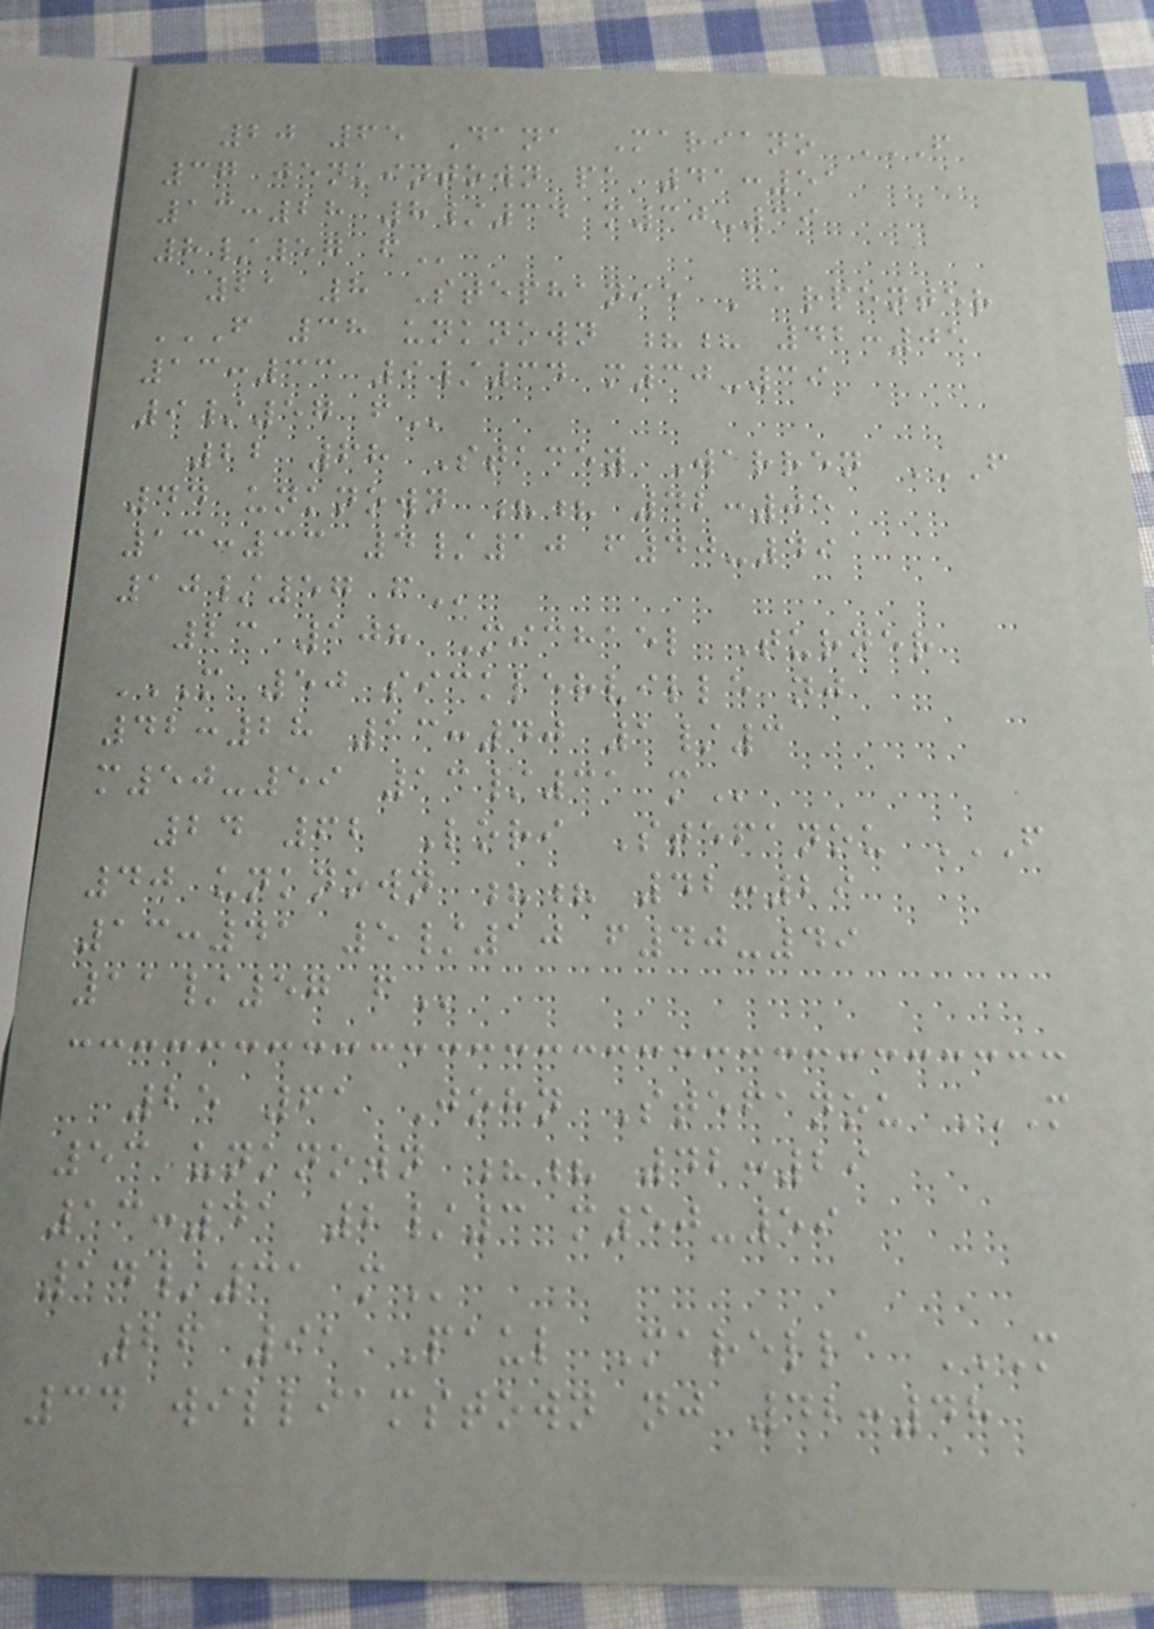20 65 Dana Mariano F
37 JENKINTOWN PA 41:51
13:28 8/34 M30-39
8/57 F
21 8 Stephanie Carpenter
F 38 UNKNOWN ?? 42:05
13:33 9/34 M30-39
9/57 F
22 68 Stacey Warren F
44 UNKNOWN ?? 42:05
13:33 4/10 F40-49
10/57 F
23 108 Michael Turner
M 50 SICKLERVILLE NJ
42:28 13:40 1/3
M50-59 13/31 M
24 62 Lori Stefanou F
40 UNKNOWN ?? 42:29
13:41 5/10 F40-49
11/57 F
25 61 John Stefanou M
53 UNKNOWN ?? 42:29
13:41 2/3 M50-59
14/31 M
26 91 Paul Marella M
34 WILLIAMSTOWN NJ 42:48
